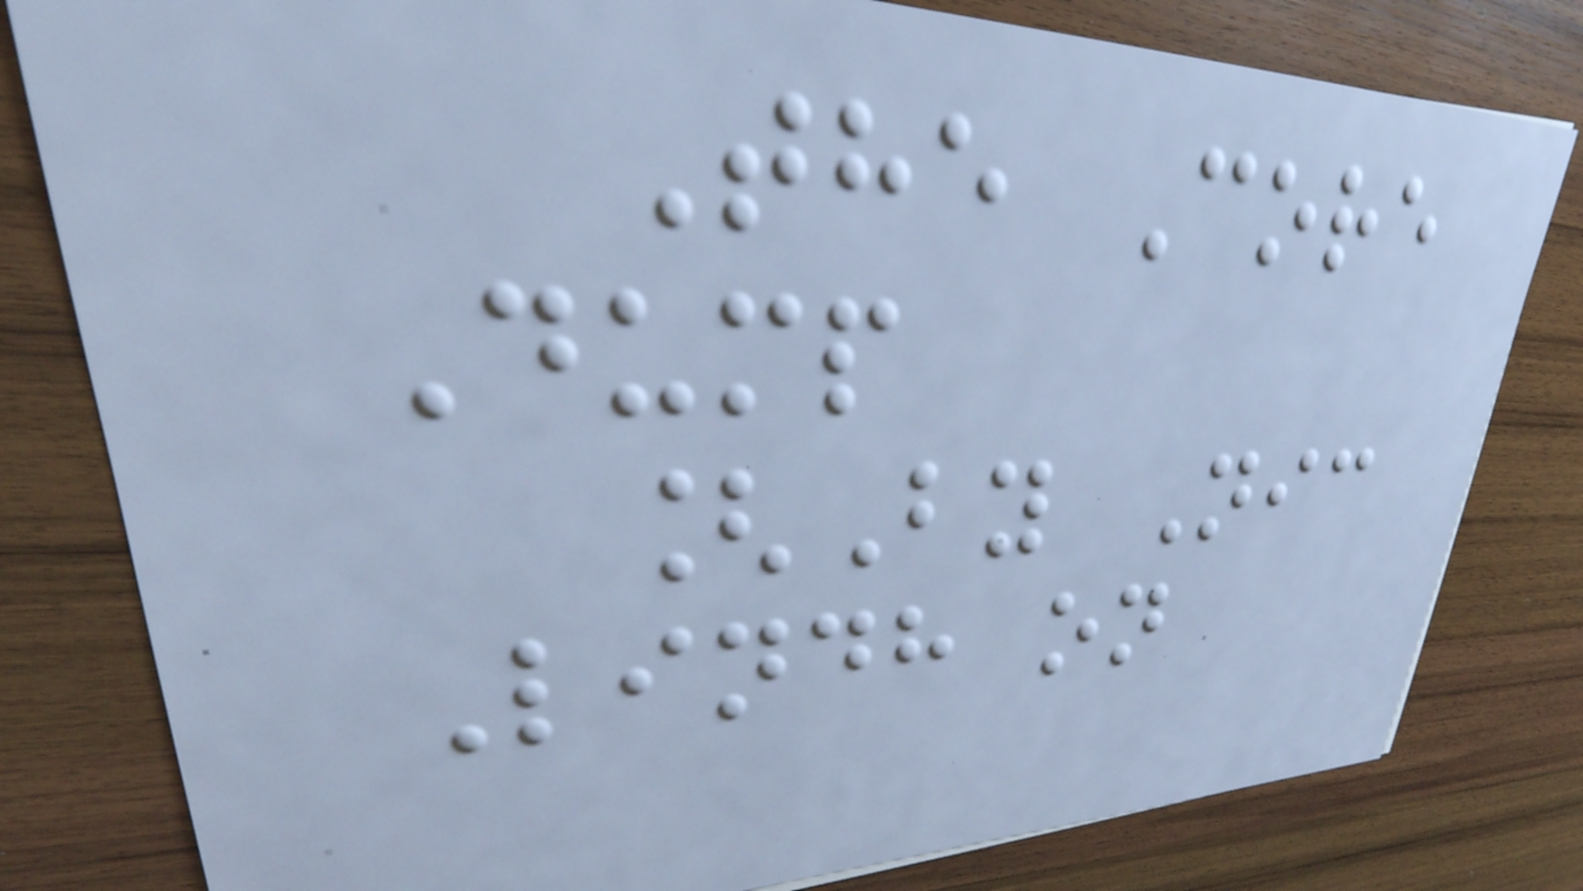The Core
Dump
[By Nic
Lindh on
